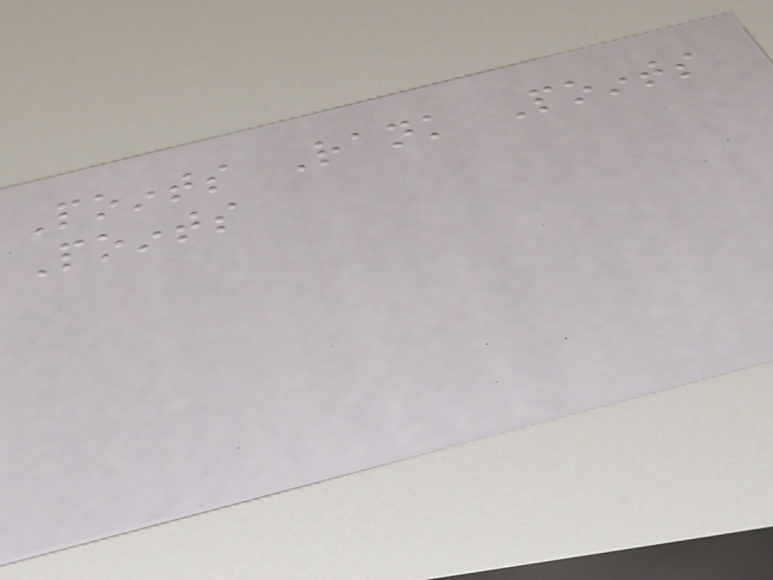Points Rank Points
Points
